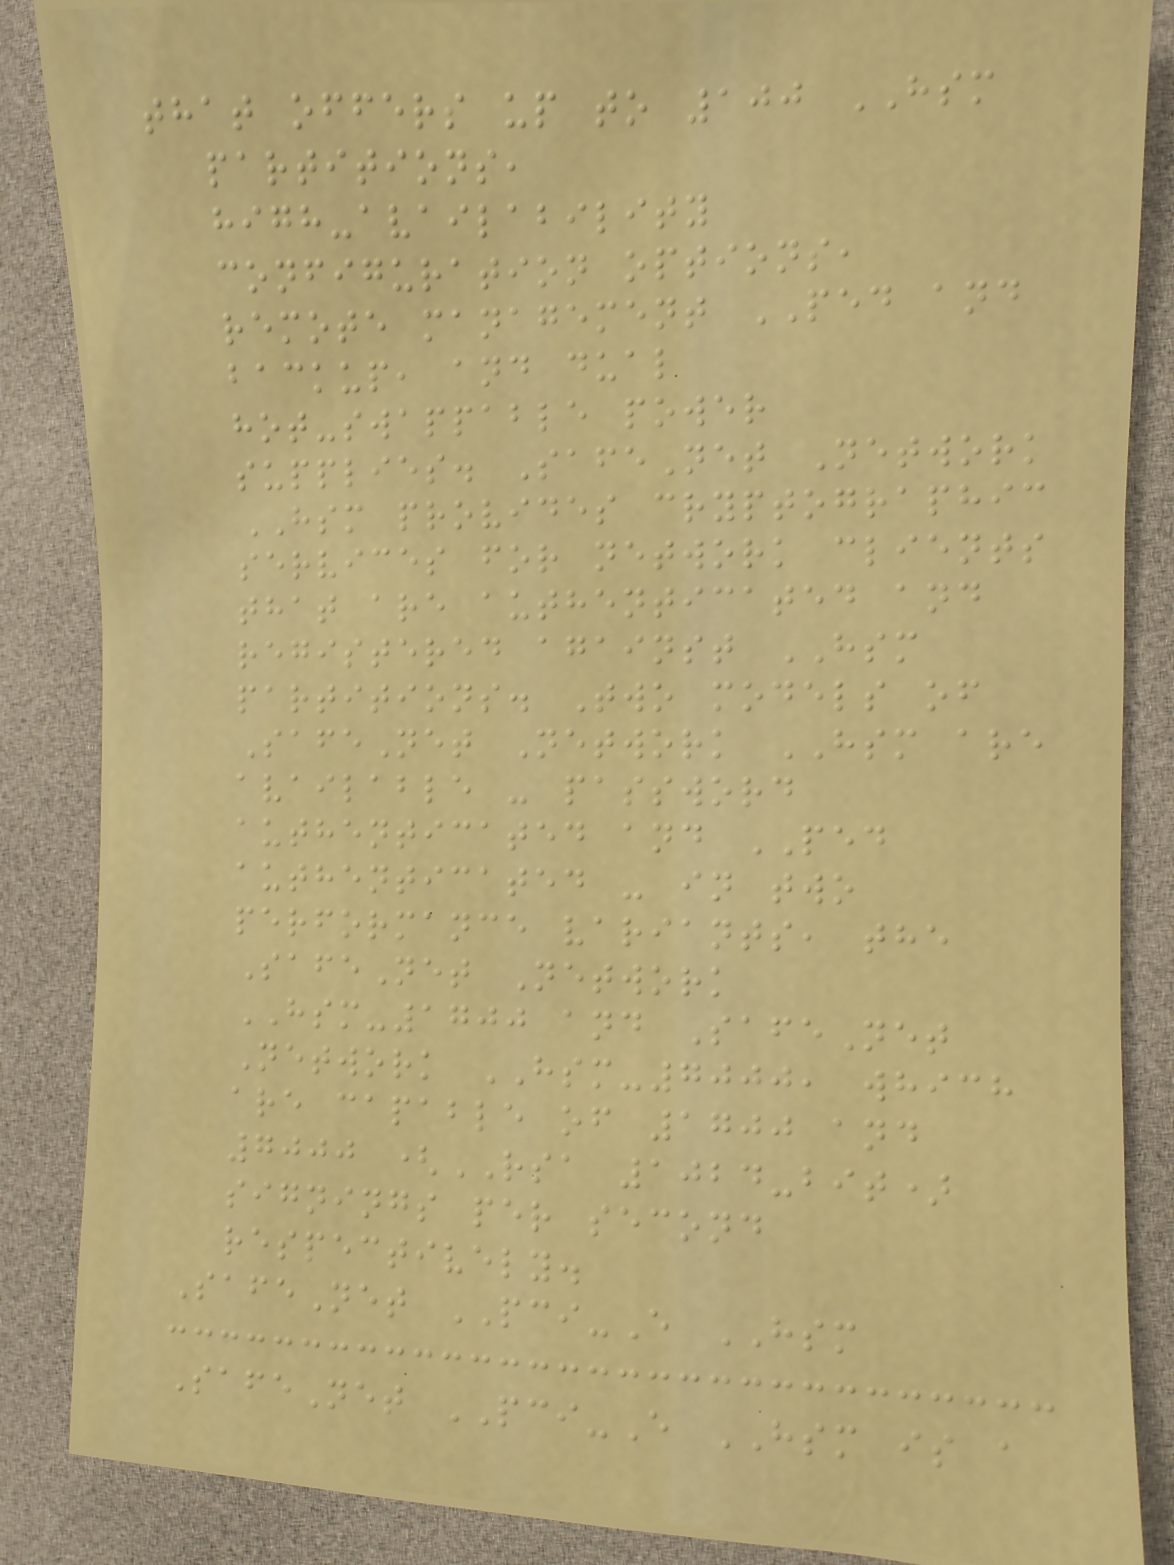that offers up to 100 HSM
partitions,
high-availability
configuration options,
remote management PED and
backup, and dual
hot-swappable power
supplies. SafeNet Network
HSM provides cryptographic
services for network clients
that are authenticated and
registered against HSM
partitions. Two models of
SafeNet Network HSM are
available - password
authenticated and PED
authenticated - in two
performance variants, the
SafeNet Network
HSM-1700 and SafeNet
Network HSM-7000, which
are capable of 1700 and
7000 (RSA 1024-bit)
signings per second
respectively.
SafeNet PCI-E HSM
SafeNet PCI-E HSM is a
